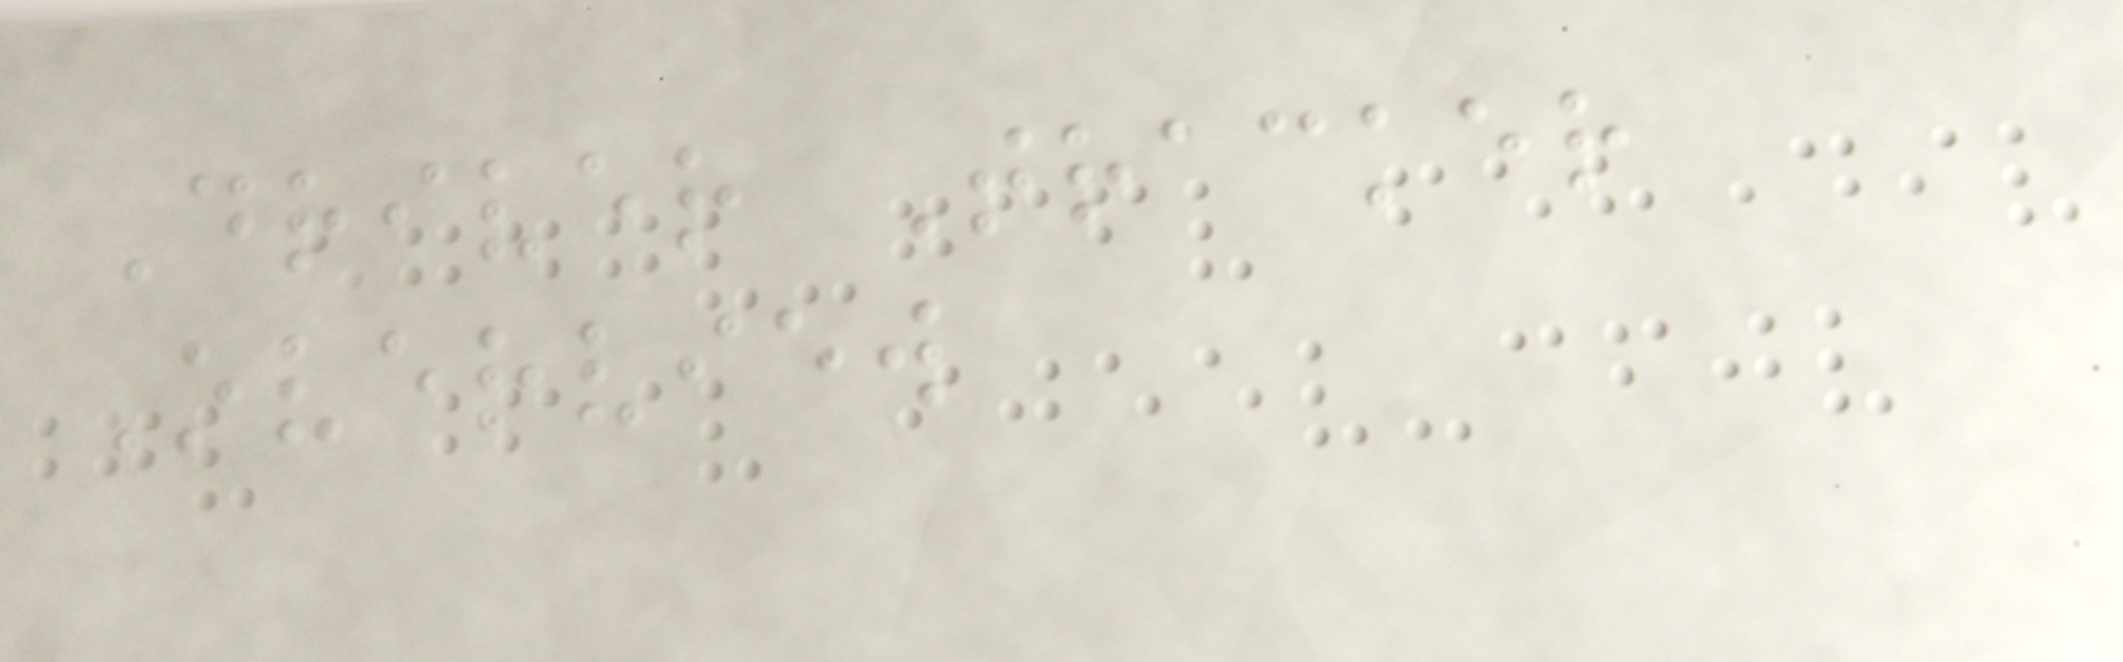Driver Tracker
Overview
